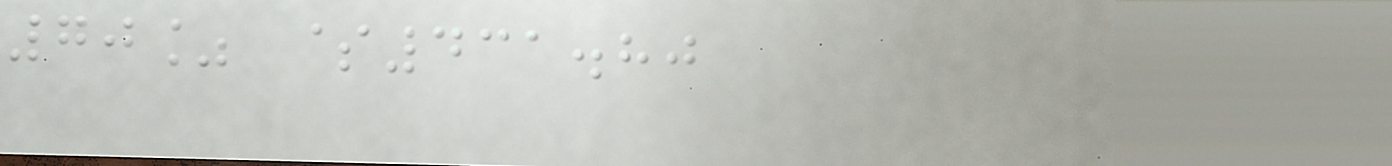70% $431.80
